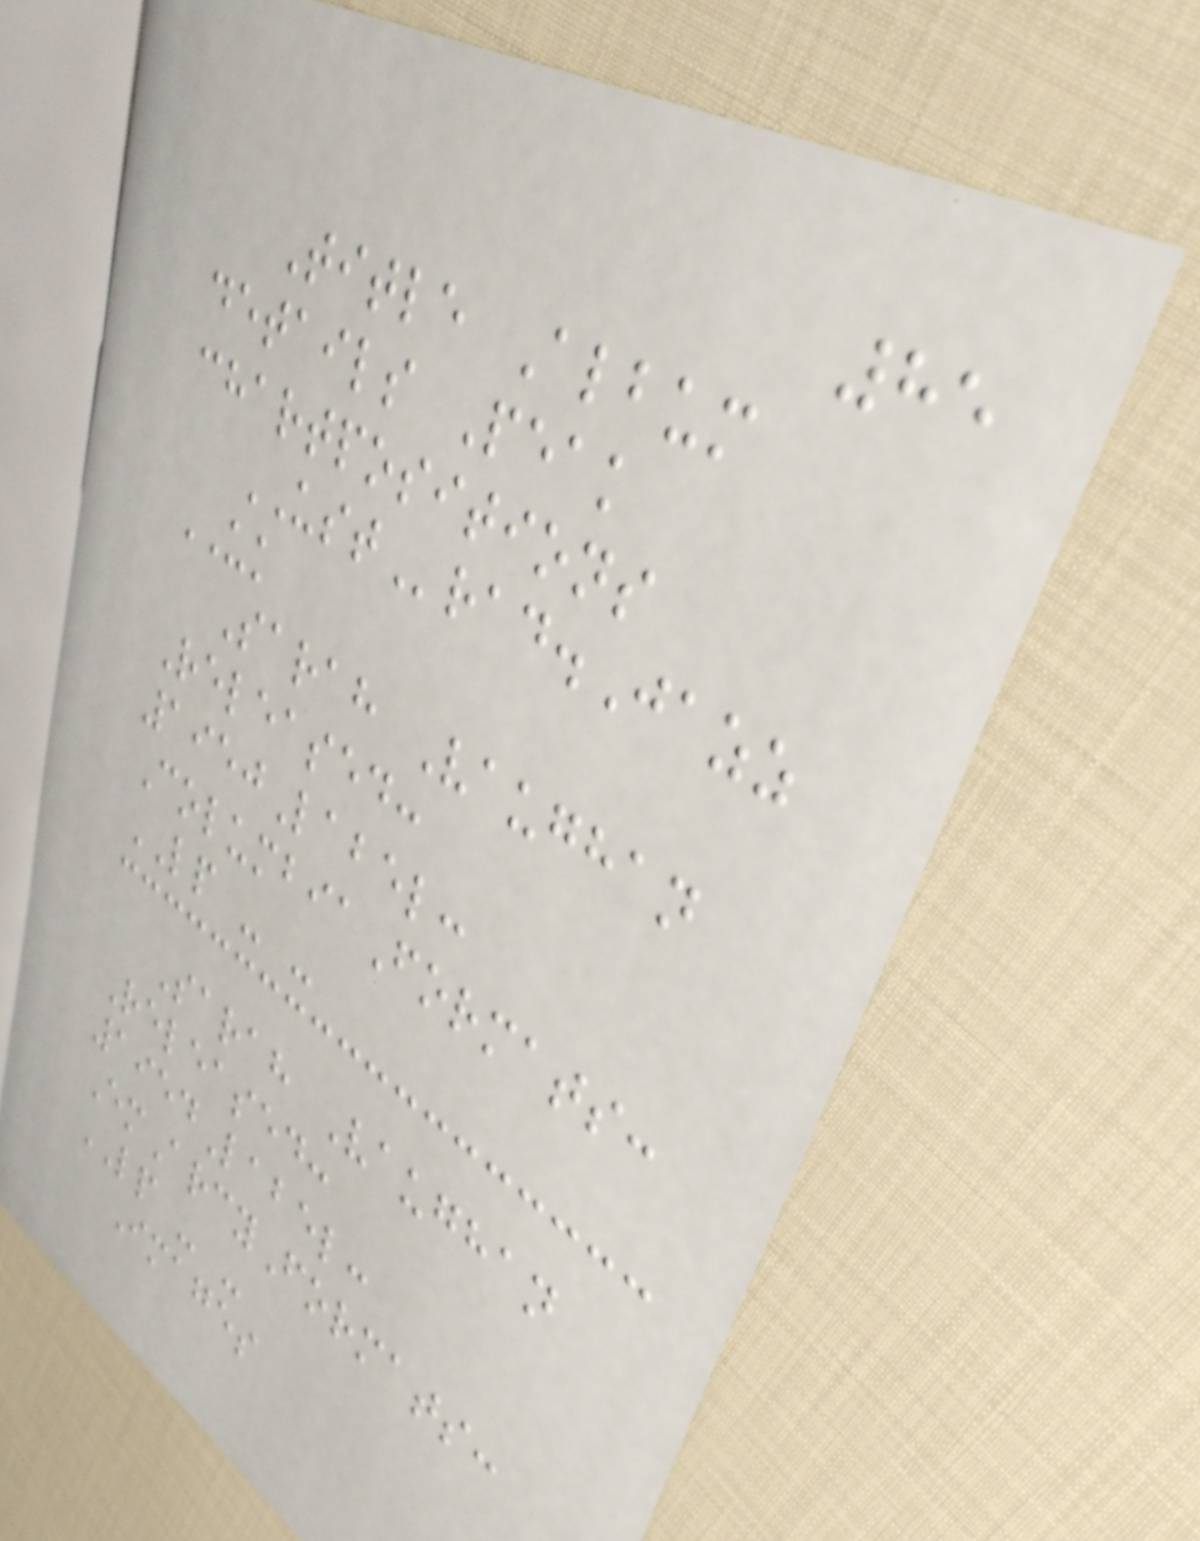85
Title Album
details Peak
chartpositions
USTrad.Jazz
UK
Sarah Vaughan
Released:
1950Label:
ColumbiaFormats:
LP - -
Sarah Vaughan
Released:
1954Label:
EmArcyFormats:
LP - -
Images
